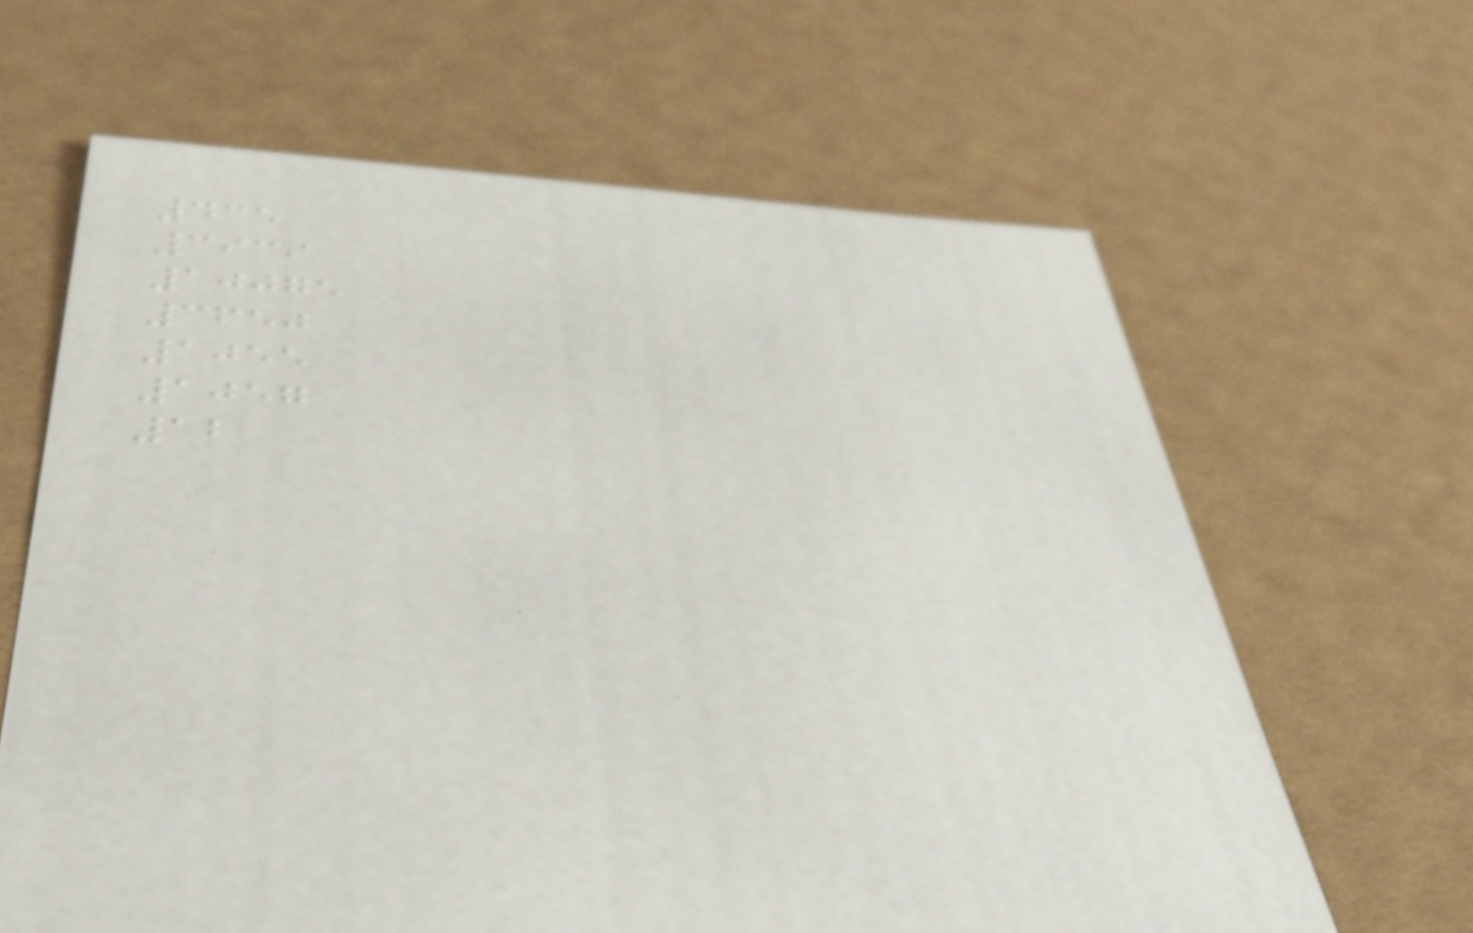435
3939
10075
3650
1055
1057
12
